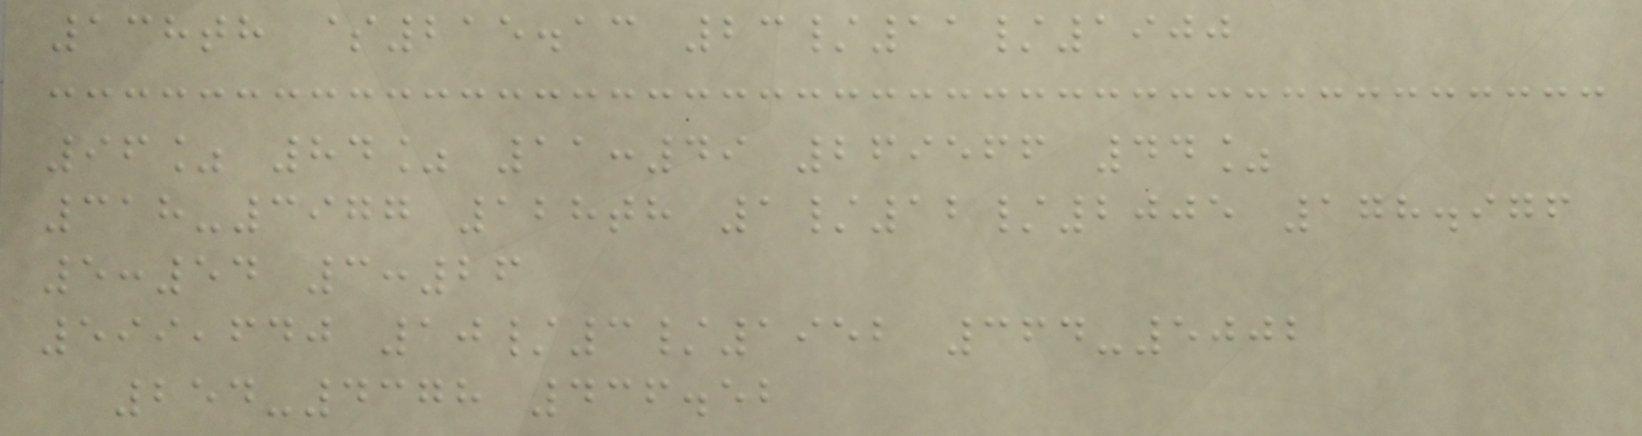138th $215.13 23/11/1900
96% 84% 11:49 269566 44%
318-3977 128th 1/12/2005 178.976
5:54 3:26
599,640 10/3/1952 364-5002
254-4378 436.52
